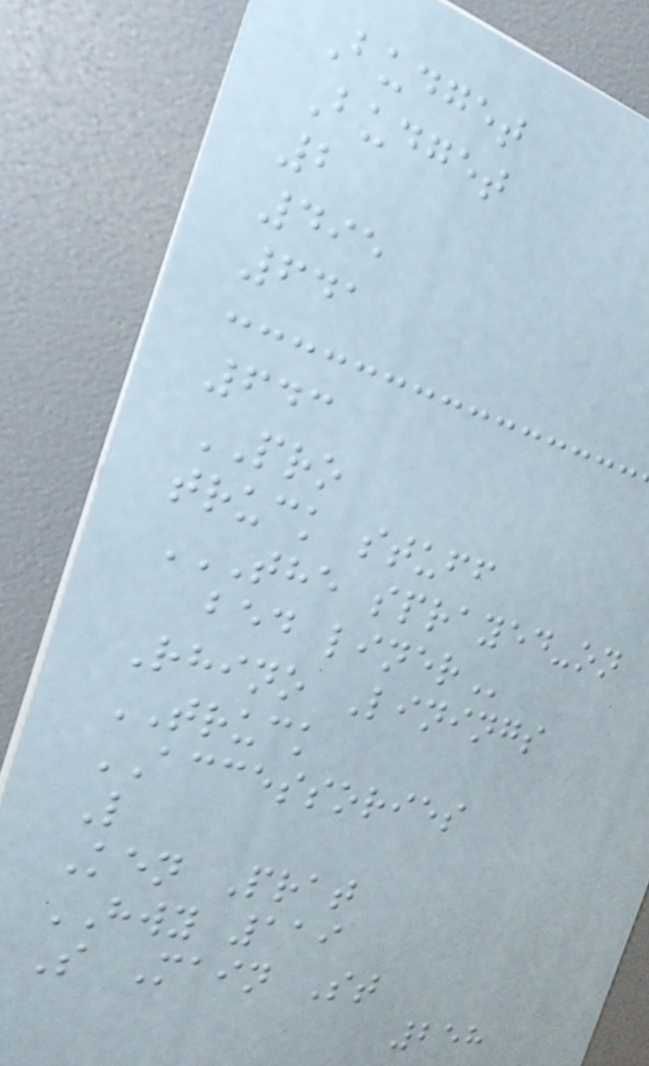Budget
Budget
2
495
641
643
PRO
truck stuff
THE SPRAYED-ON
BED LINER
Rhino Linings
TRUCK
ACCESSORIES
L
Ken Prat
HWY 119
S Main St
258
